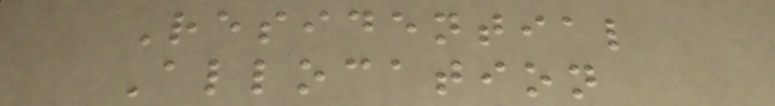Residential
Allocation
